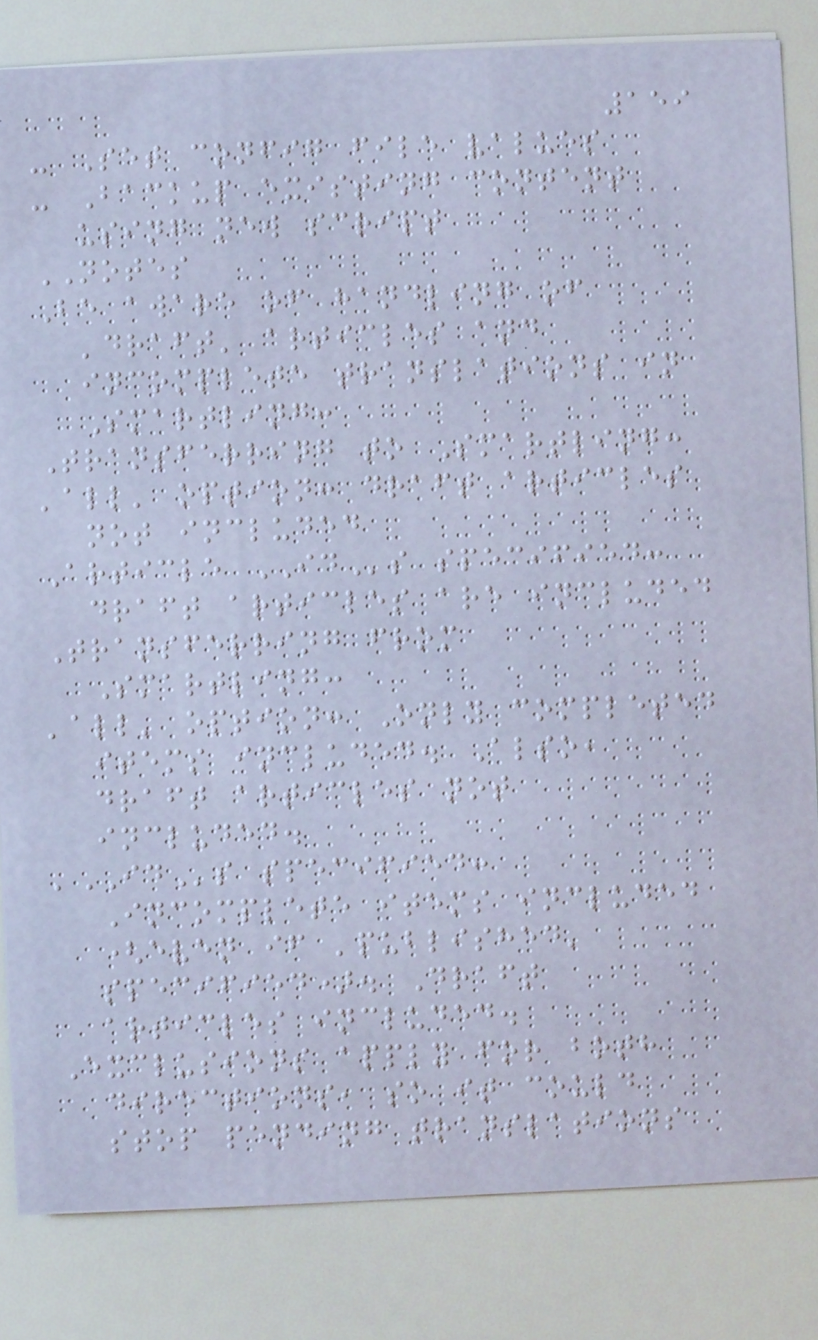159
- Set config file values
- Backup existing content
using new script
NOTES
Be aware of handling of
'draft' articles and
incomplete translations in
Smartling:
Transferring to Smartling:
'all' option: draft articles
not included
Article IDs specified:
draft articles are included
Transferring from
Smartling:
'all' option: Only completed
items included. Also,
draft articles not
included.
'IDs specified:
Incomplete items included
(even if 'published'
specified). Draft
articles included.
Exclusions apply for both
directions, so it could
stop pending translations
